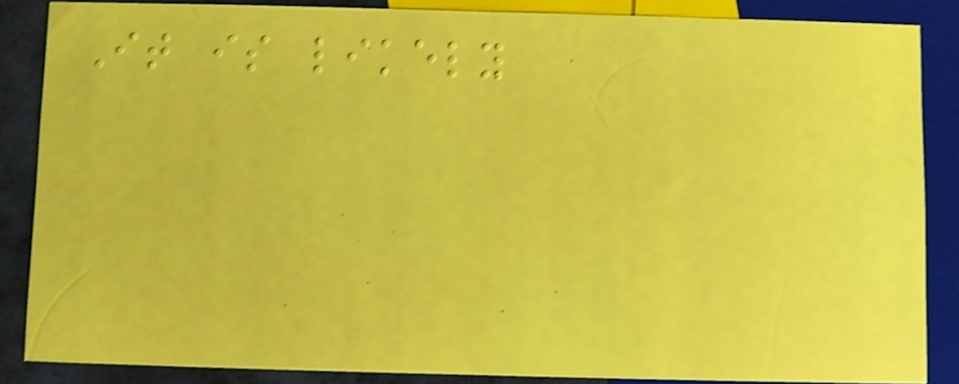It is likely
